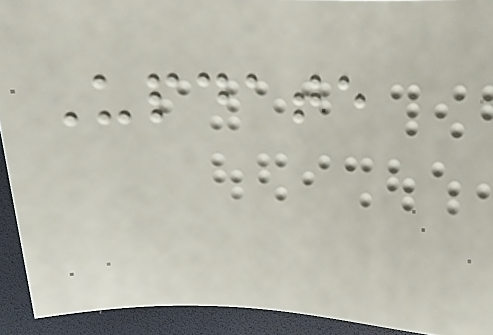Update
